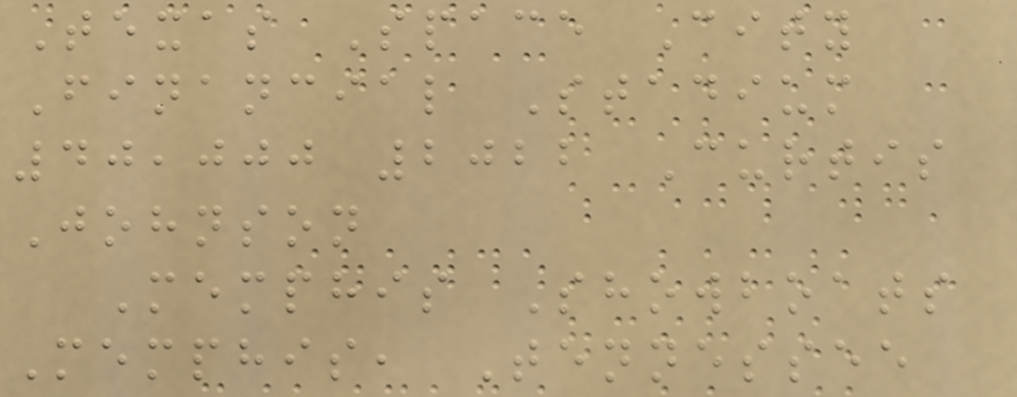Texas Space City
Financial Stadium
40,000 2022 Curtis
Johnson
Memphis Showboats
Memphis, Tennessee
